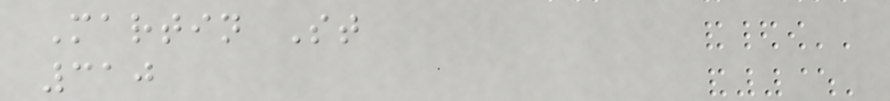Martin St
310
